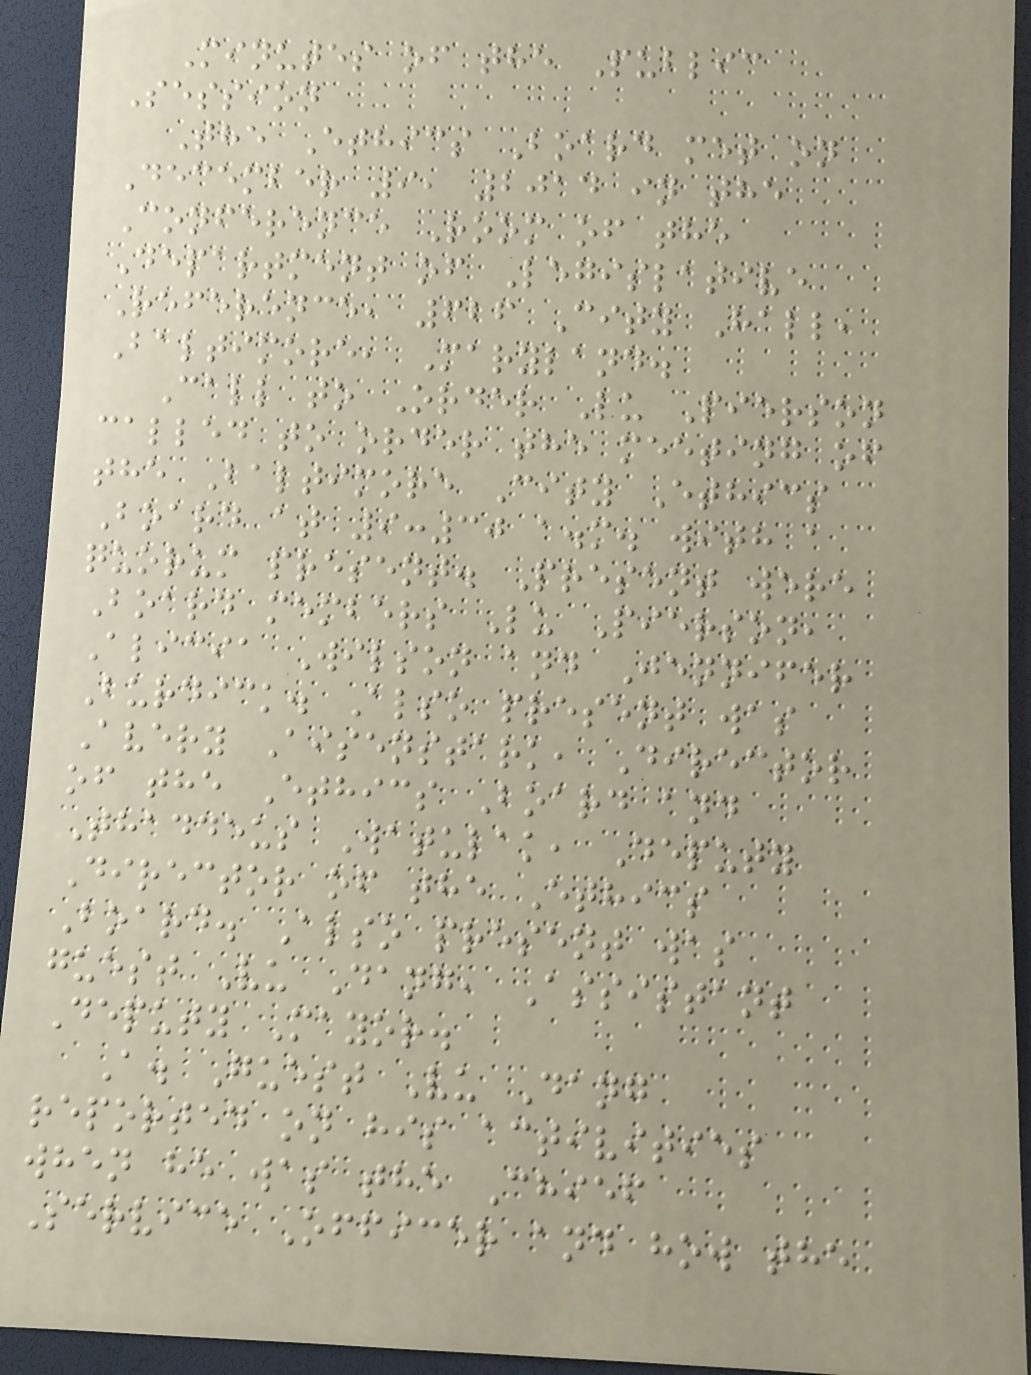Minutes of the Public
Session
The Ethics Board met on
December 9, 2014 in the
Conference Room of the
Department of Legislative
Reference, 626 City Hall,
Baltimore, Maryland.
Call to Order Lu Pierson
called to order the meeting of
the Baltimore City Ethics
Board at 9:30 a.m. with a
quorum present. Present were
Board members Lu Pierson,
Alicia Wilson and Jennifer
Burdick. Also present was
Avery Aisenstark, Director
of the Ethics Board and
Thaddeus Watulak, Deputy
Director of the Ethics
Board. Also present was
guest Vu Dang, Assistant
Deputy Mayor.
A. Guest Vu Dang
reported on his activities
when he was the Chief
Service Officer and how the
